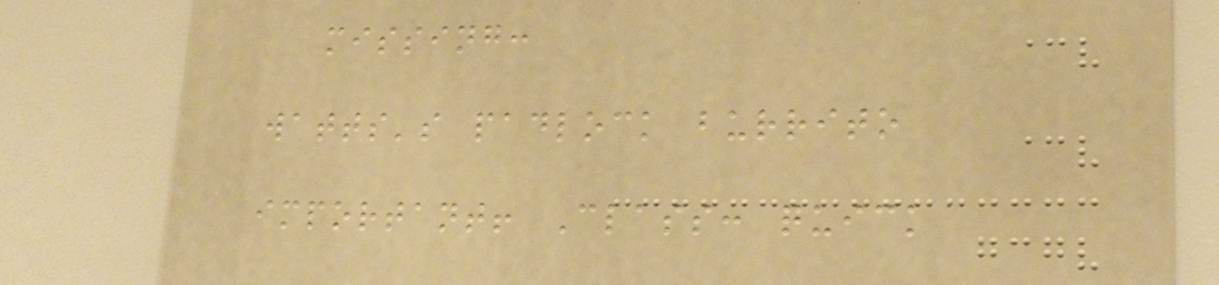missing:
watts's padlock burrito
important! Class: quick
